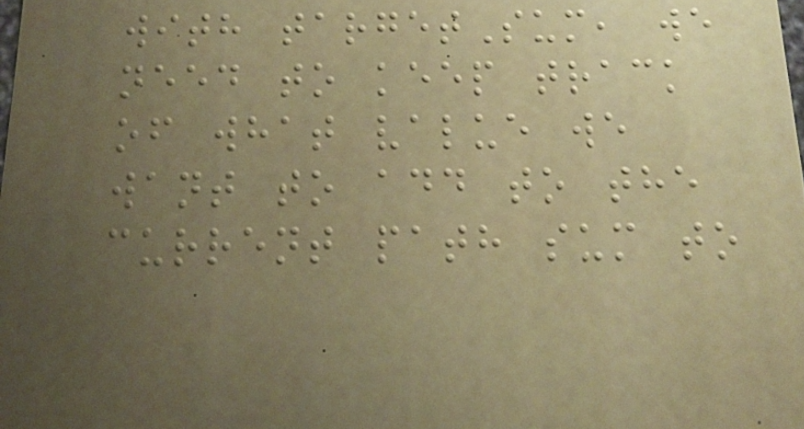with targetSum, we
need to keep track
of what value we
want to add to the
current path sum to
